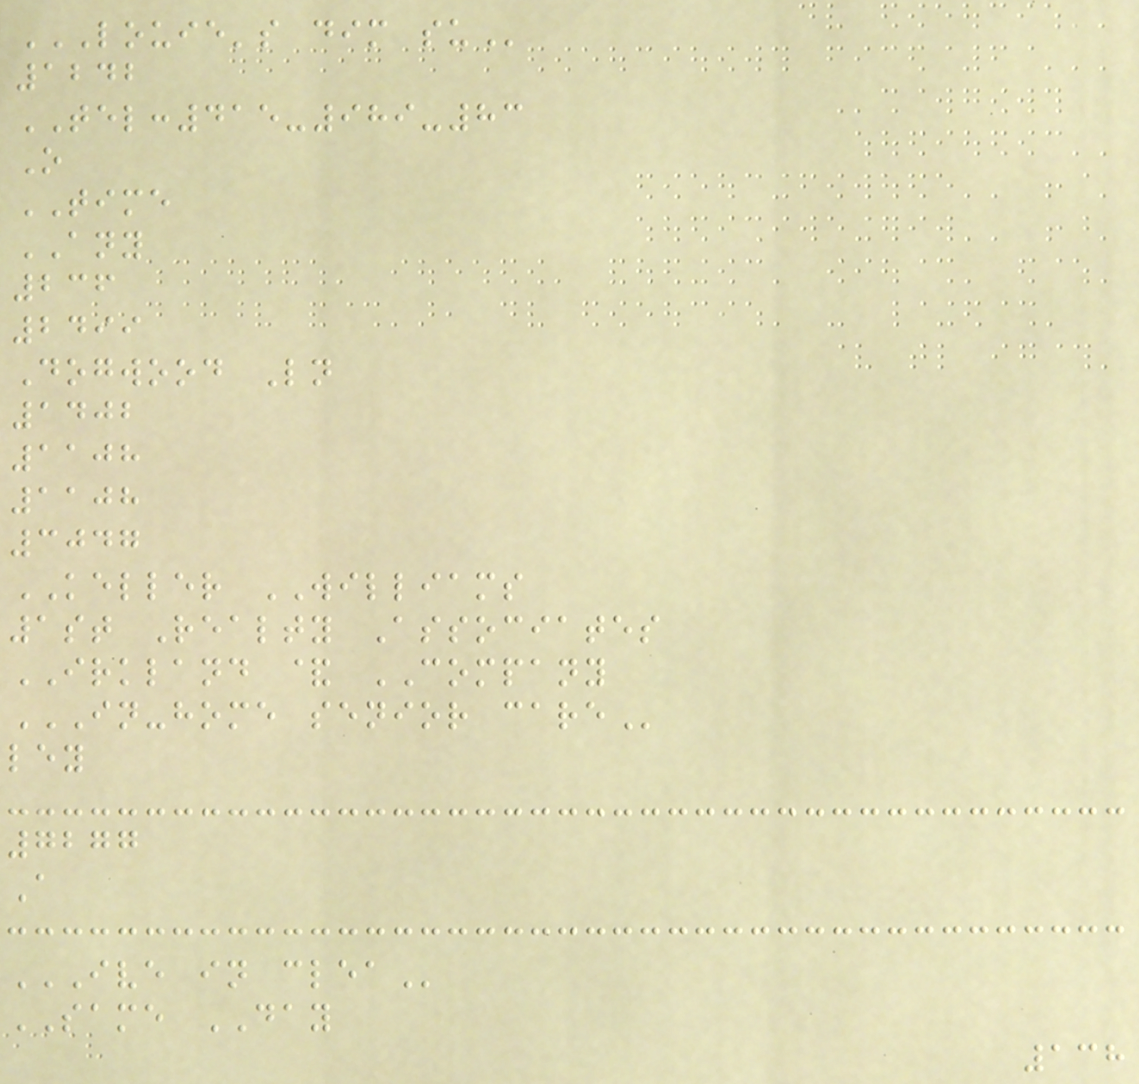LOUIE'S DIM SU
1242
TEL:415-989-83
O
TIME
ANY
236
2499
Dogwood Ln
1402
1108
1108
3047
KELLER WILLIAMS
1st Realty Associates
IRKLAND & COMPANY
IN-HOME SENIOR CARE
ley
7277
A
IVE IN CLEA
SAME DAY
138
